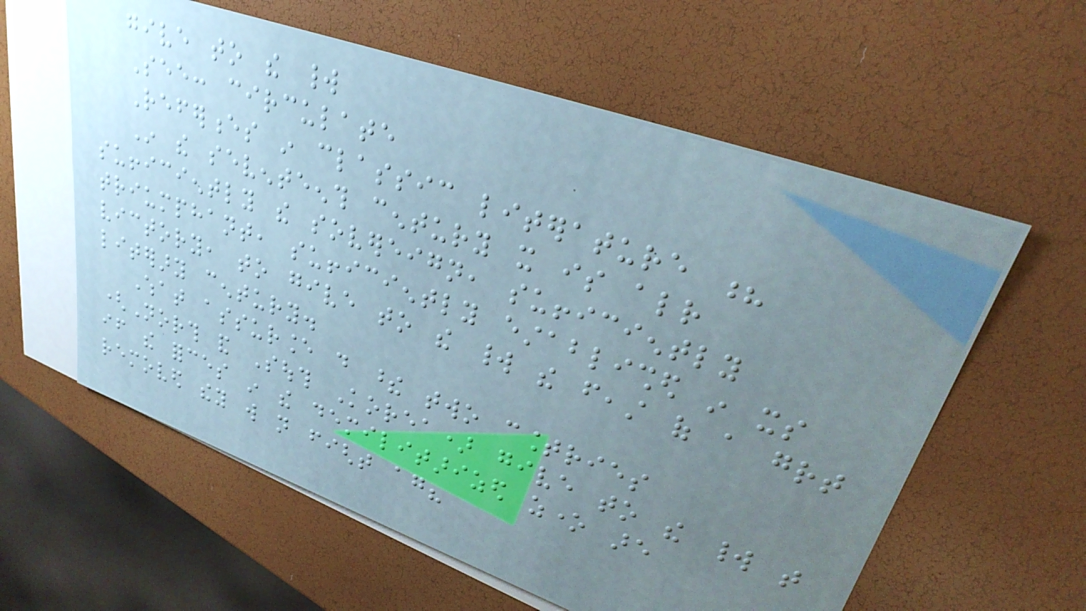give to the world
See: circulate
References in classic literature ?
In the seventeenth century it is already
sufficiently the sovereign, sufficiently
triumphant, sufficiently established in its
victory, to give to the world the feast of a great
literary century.
What assurance do these two countries
(North and South Korea) give to the world that
if the forces in the demilitarized zone are
removed they will not fight again?
